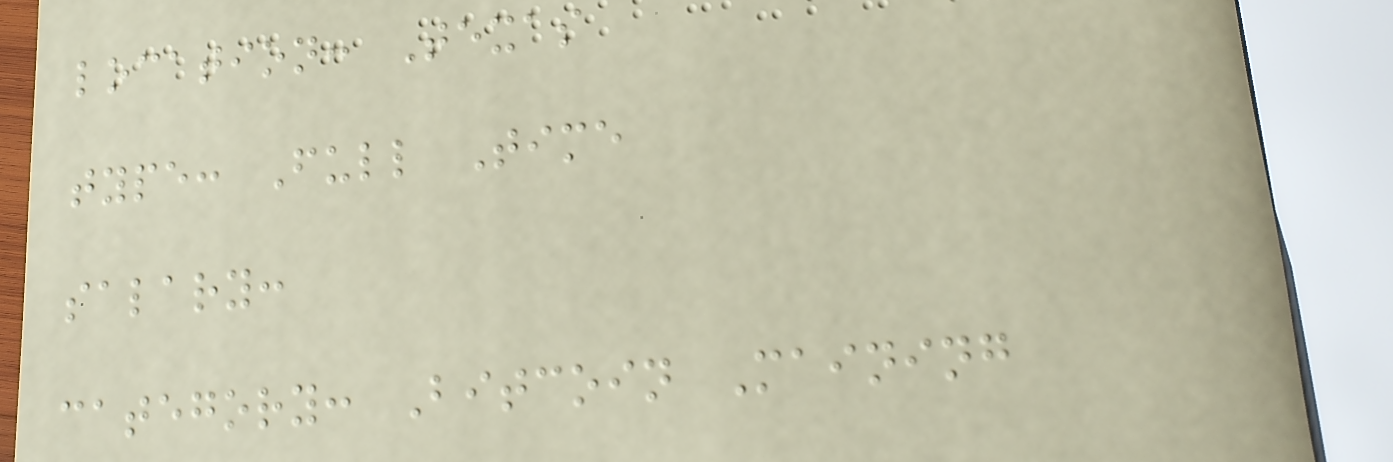location: Texas
type: Full Time
salary:
category: Bitcoin Maining
